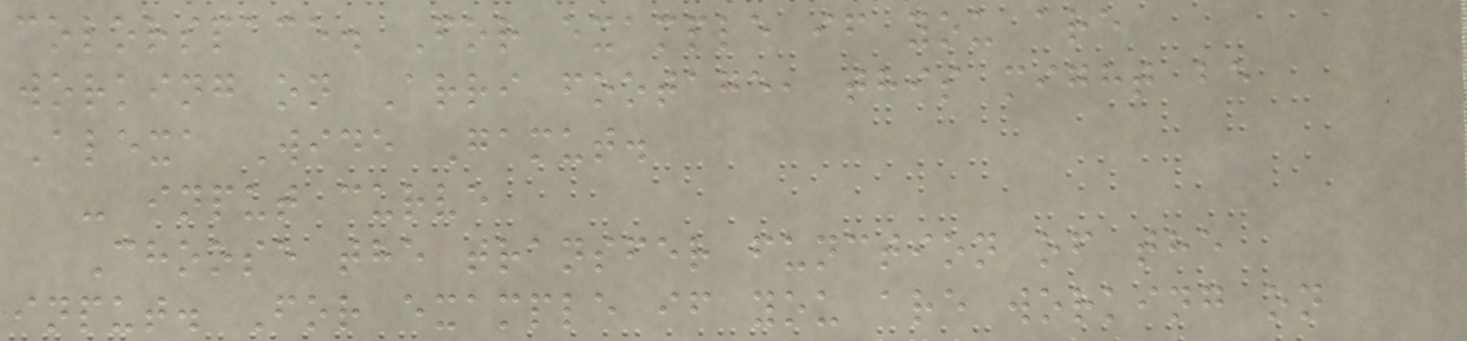colorspace. For example if you are
working on Arri footage, this might be
Alexa Wide Gamut.
- input curve
Choose the transfer function of the
input. For example if you are working on
